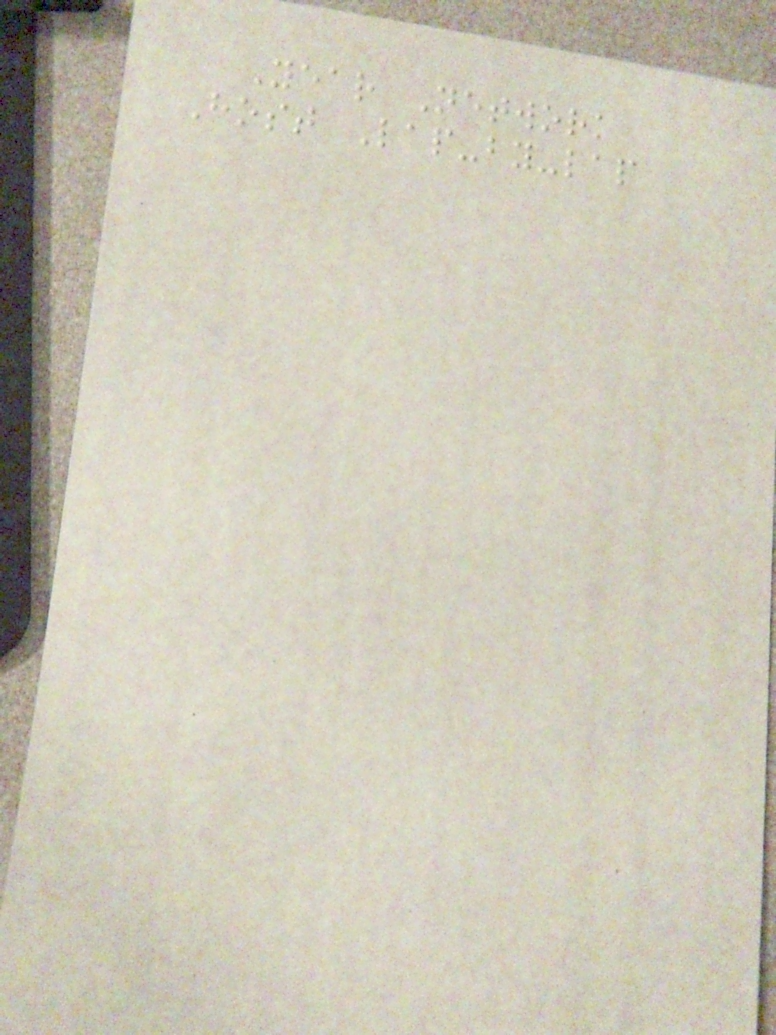Year Network
Host Lap-by-lap
